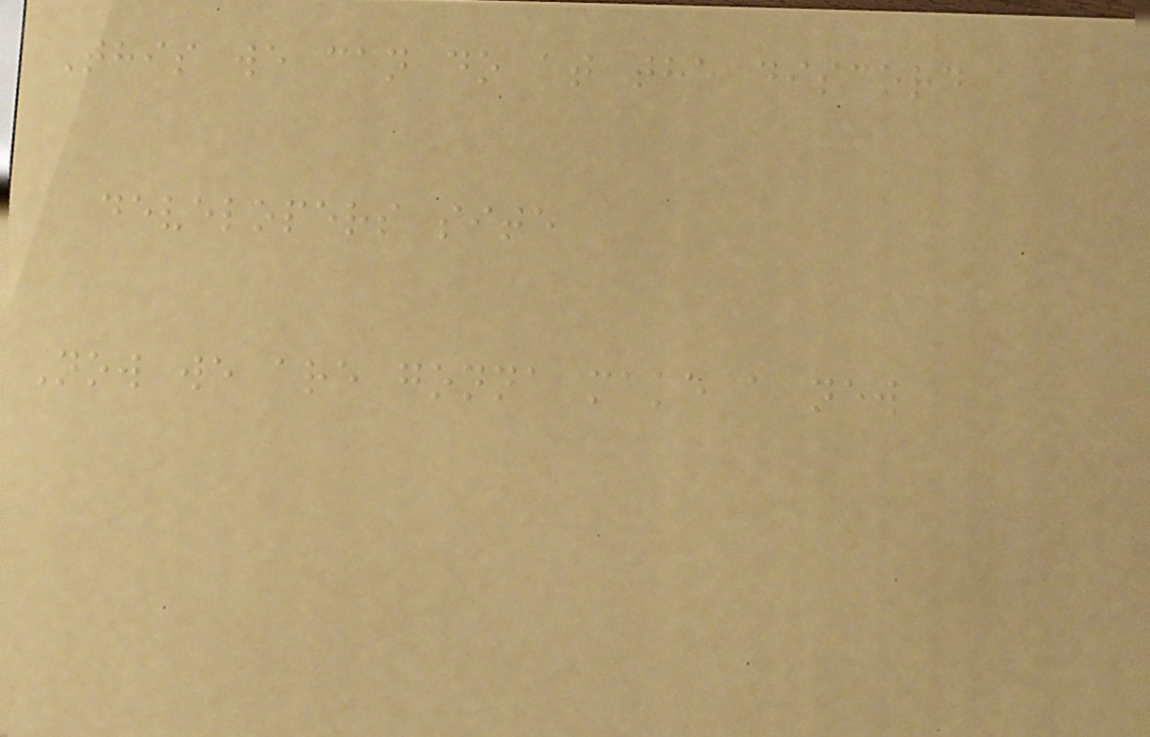This we can do at the discord
developers site
Now we are gonna make a new
